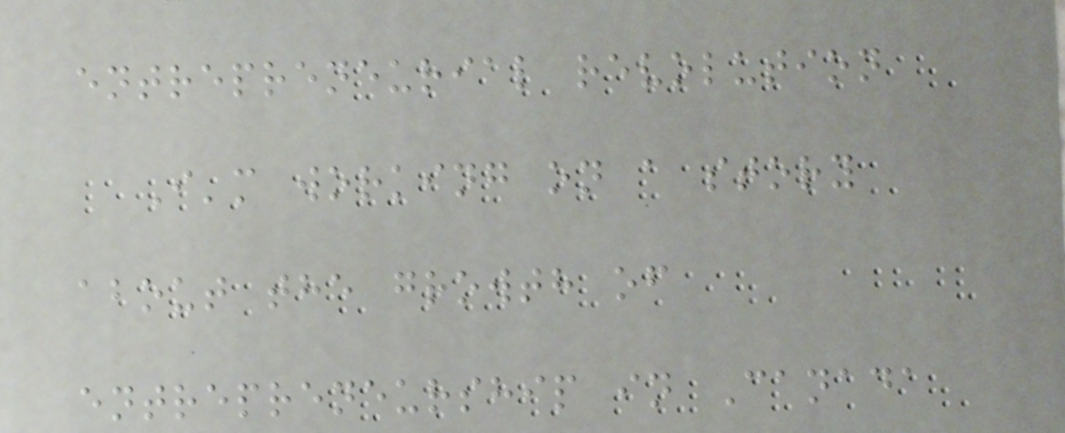entrepreneurial revolution
I'm working on a story
about the growth of
entrepreneurship in Canada
